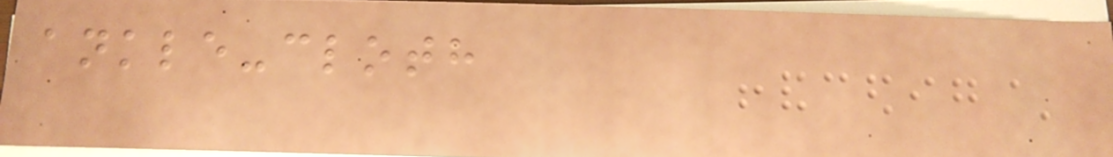ankle-cloth
